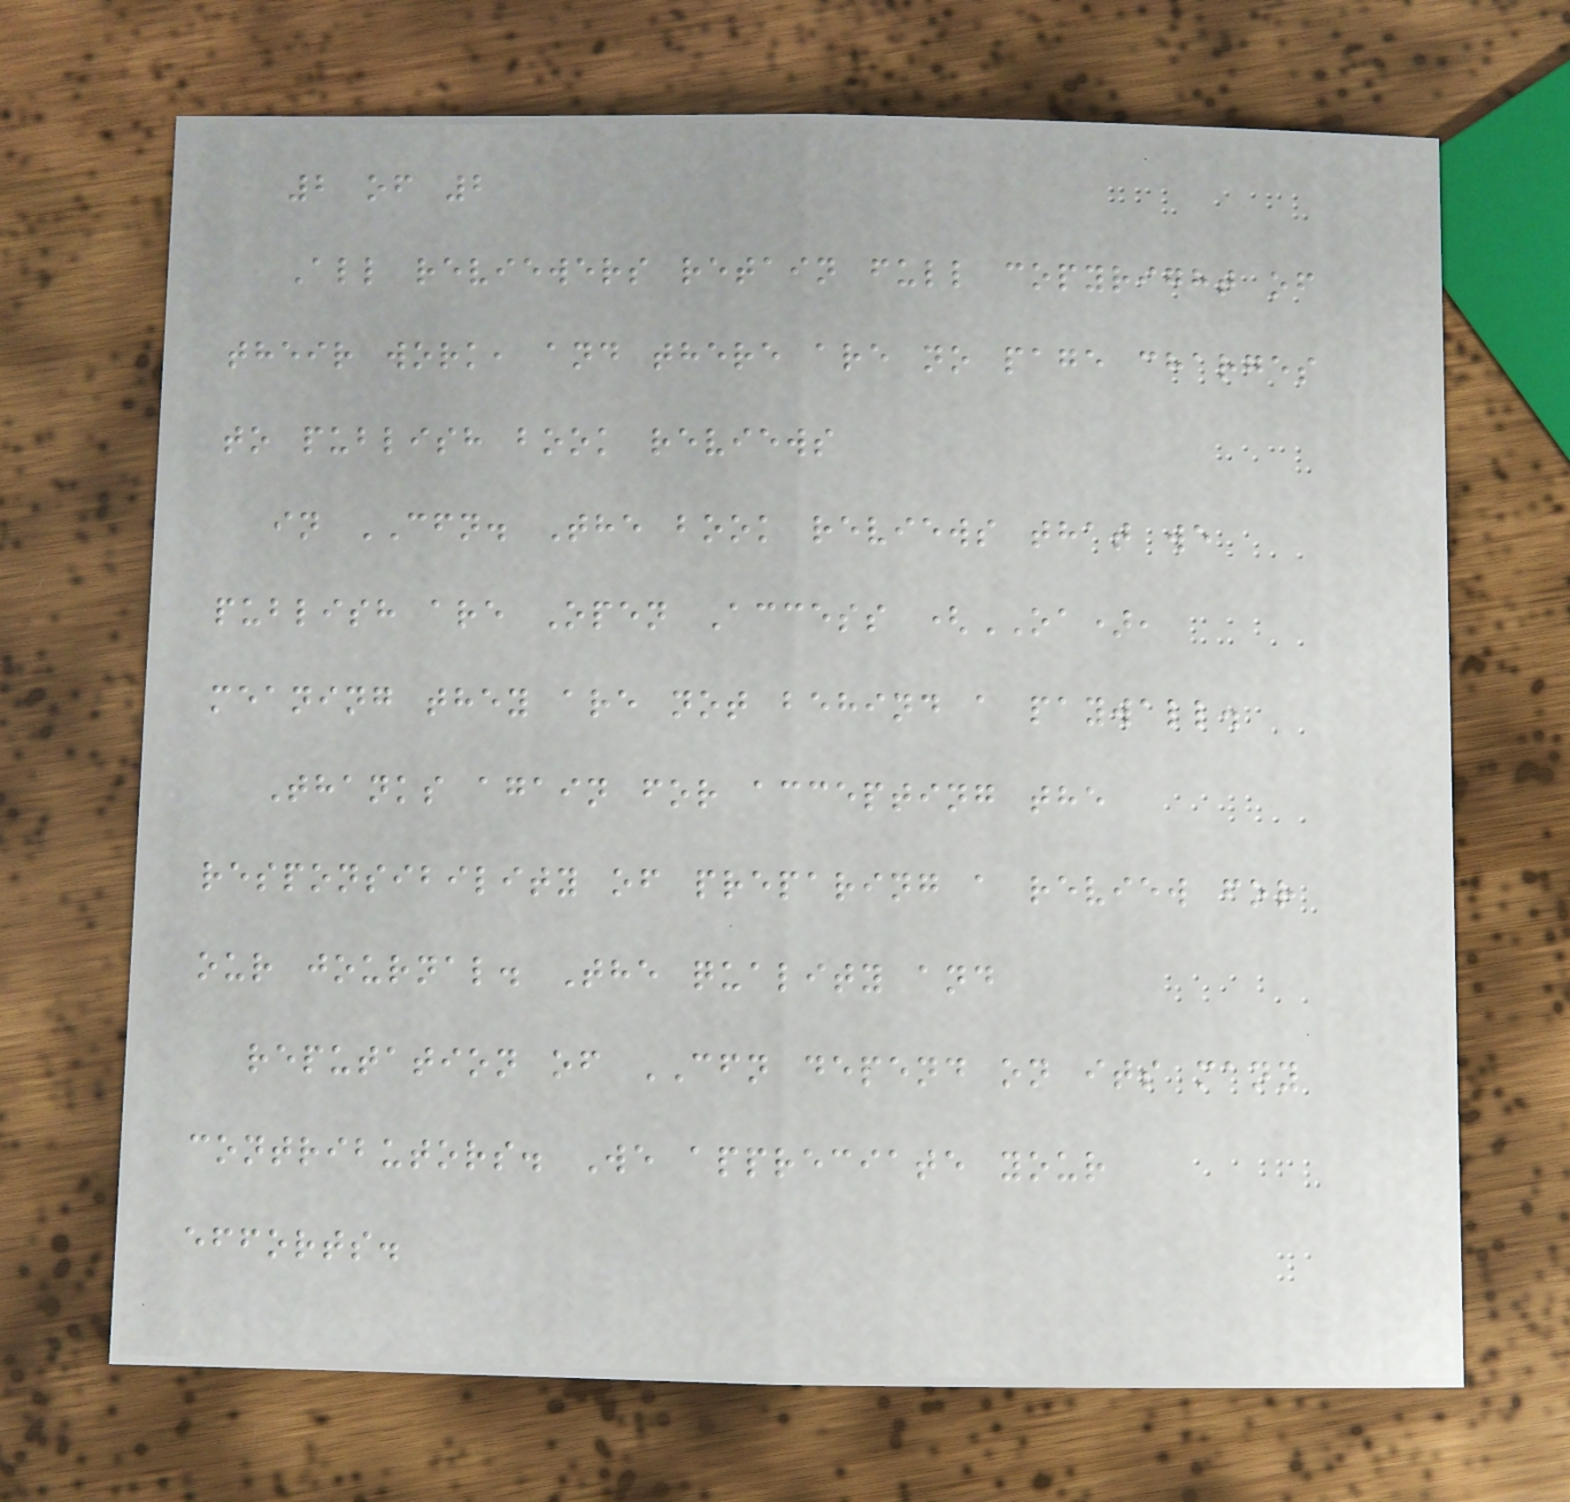2 of 2
All reviewers retain full copyright of
their work, and there are no page charges
to publish book reviews
in CFN. The book reviews that we
publish are Open Access (OA),
meaning they are not behind a paywall.
Thanks again for accepting the
responsibility of preparing a review for
our journal. The quality and
reputation of CFN depend on its many
contributors. We appreciate your
efforts.
